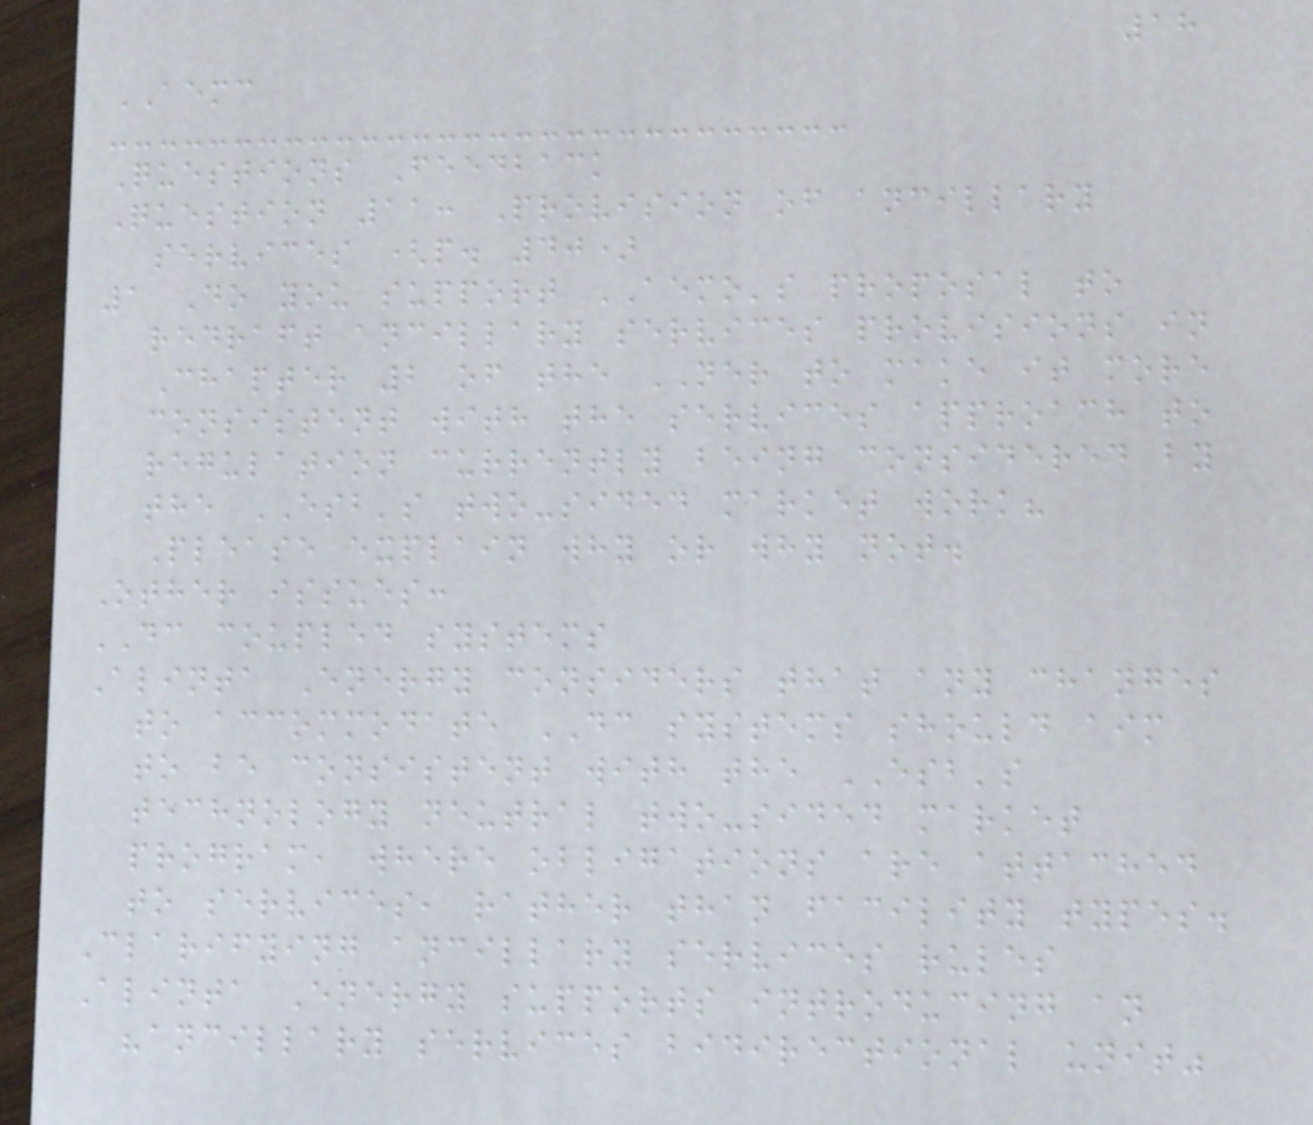18
AEMC
Questions Feedback
Question 11: Provision of ancillary
services (p. 40)
1 Do you support AEMO's proposal to
redraft ancillary services provisions in
Chapter 2 of the NER to make it more
consistent with the services approach to
regulation currently being considered by
the ESB's two-sided market work?
Please explain why or why not.
Other issues:
DC coupled systems
Alinta Energy considers that any changes
to accommodate DC systems should aim
to be consistent with the ESB's
technology neutral two-sided market
program, where obligations are attached
to services, rather than facility types.
Clarifying ancillary services rules
Alinta Energy supports introducing an
"ancillary services bidirectional unit"
